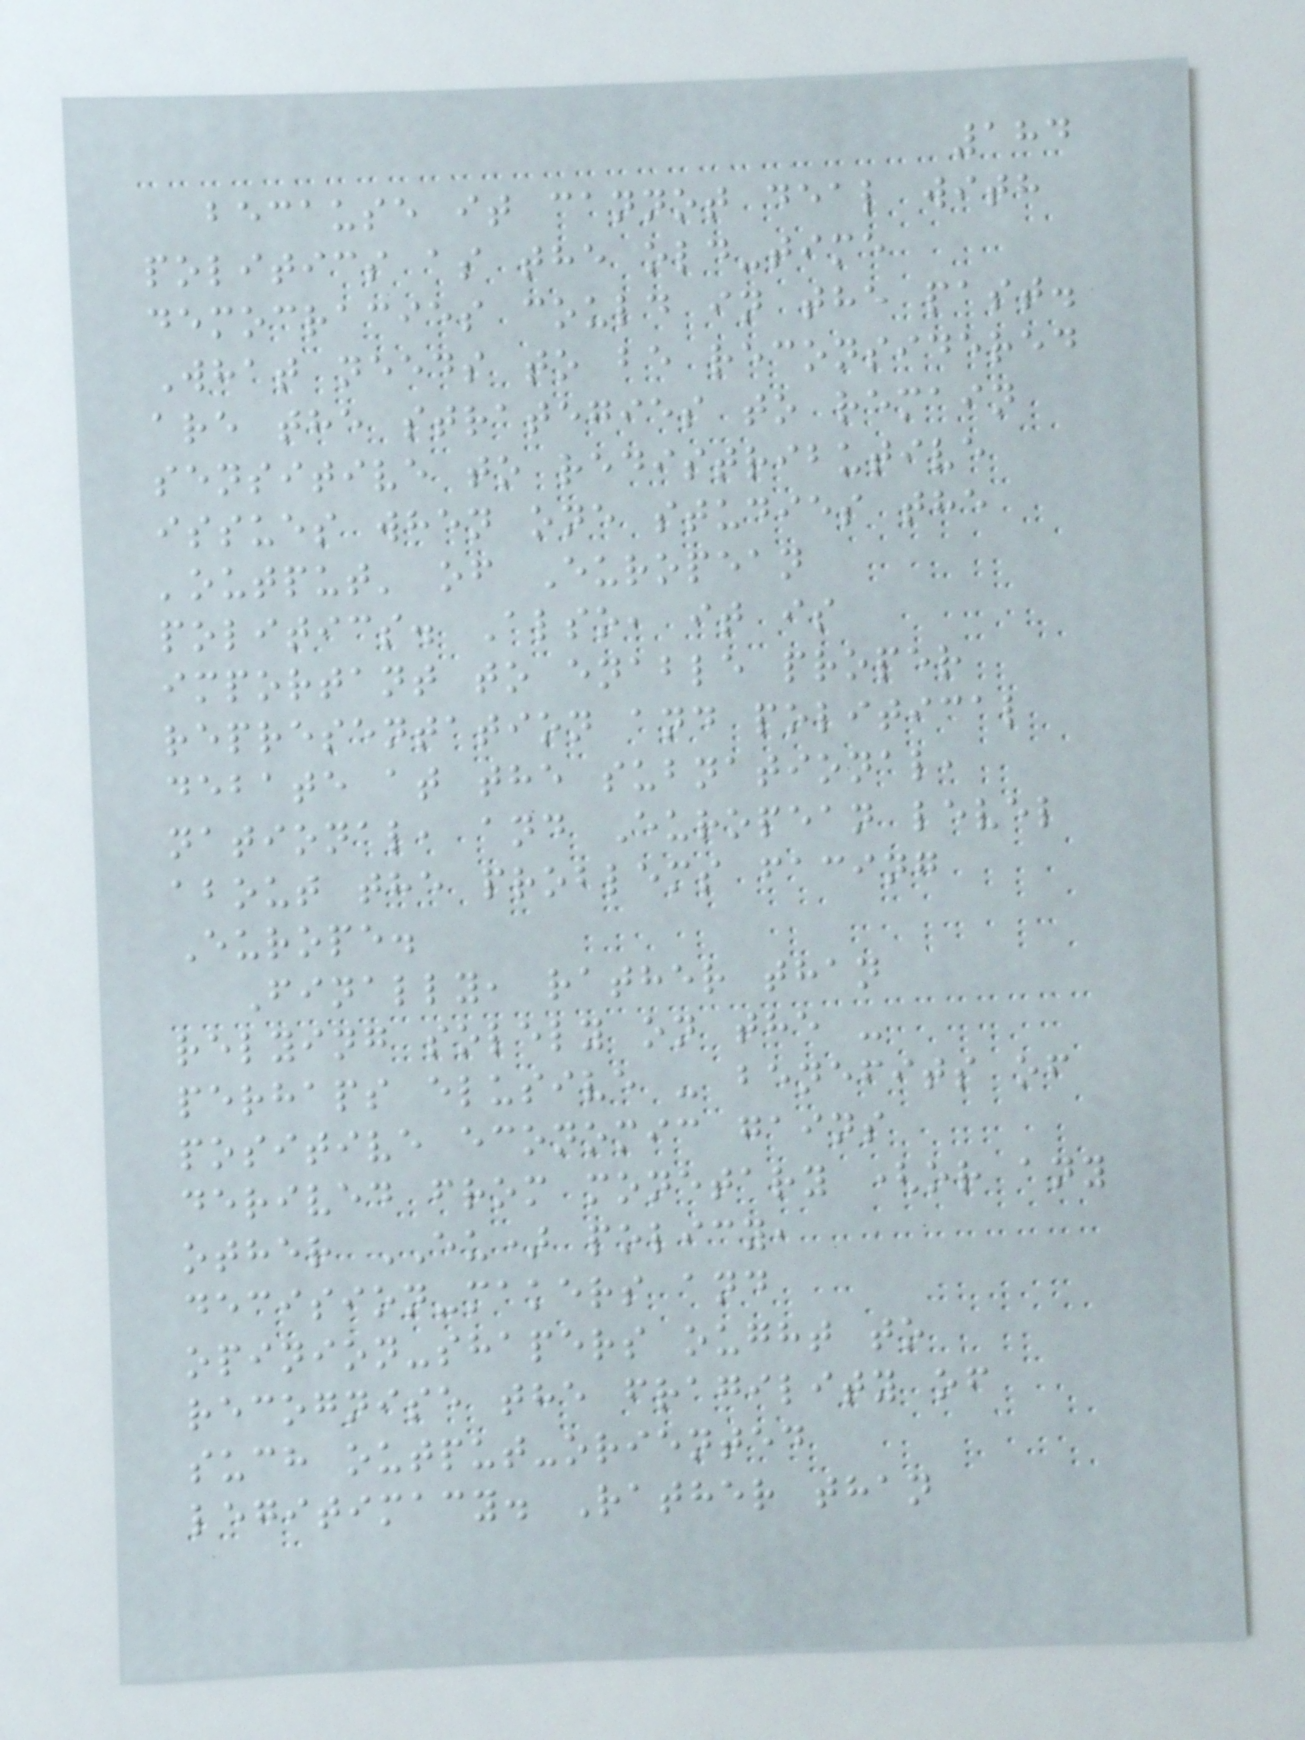184
because it cannot deal with
politics as the old-time
democracies could in the past.
What needs to be reconsidered
are the strategies to remain
sensitive to redistributive
issues when one studies the
'output' of European
politics. Also, it is
important to enable proper
representation and political
debate at the subnational,
national, and European level
about the problems facing
Europe.
Finally, rather than
relying solely on the -
perhaps elusive - benefits of
positive economic gains
derived from monetary (or any
other EU) policy,
decision-makers and
opinion-shapers ought to
recognise the fragility of
such output-oriented
legitimacy. Rather than
